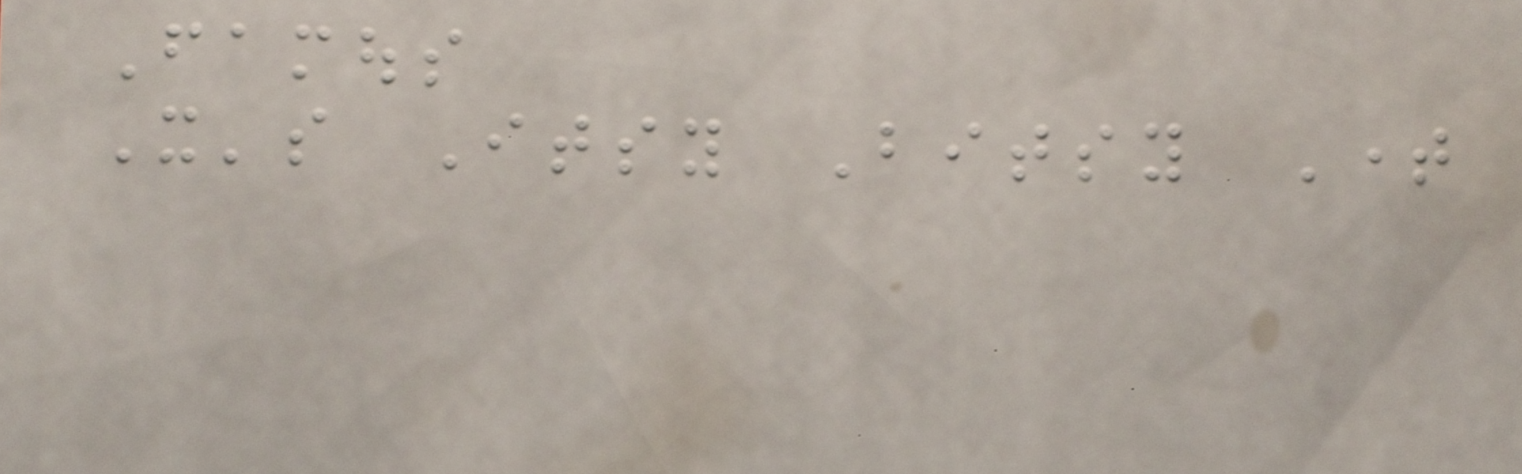Famous
It's Itsy Bitsy Time
